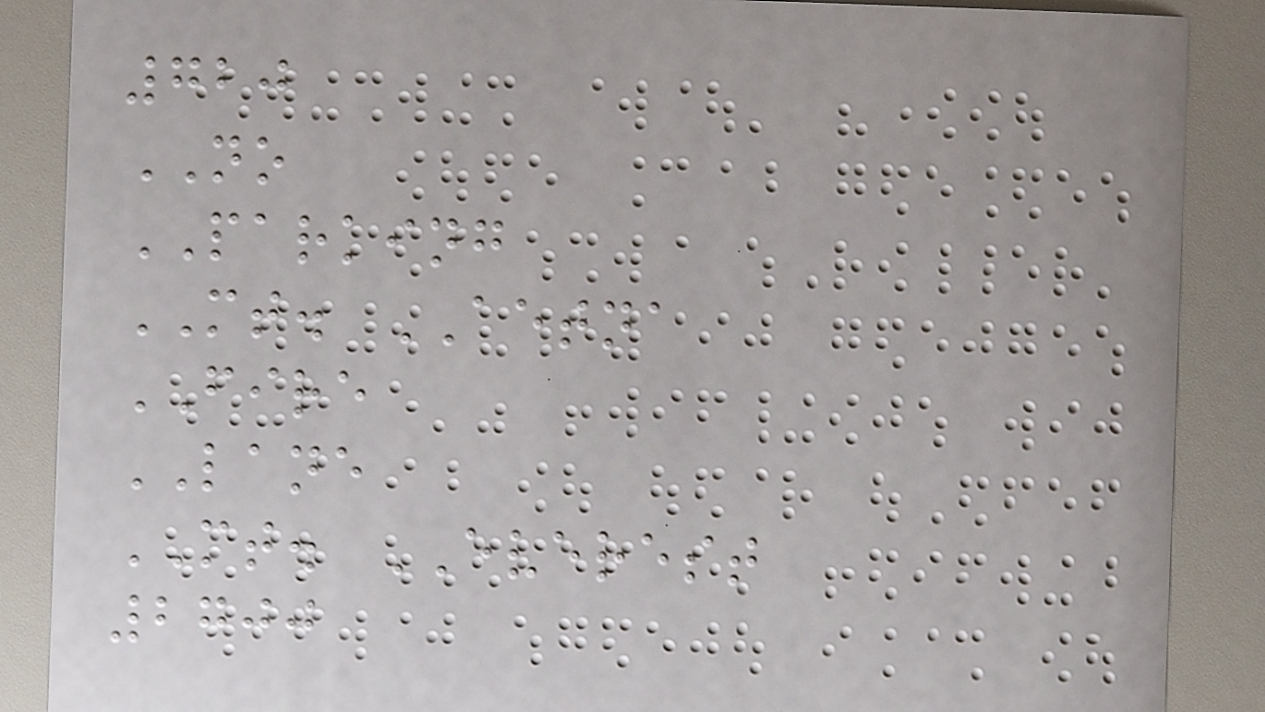720
NO
PARKING
MT. AETNA
FIRE
LANE
MT. EVEREST
2700
